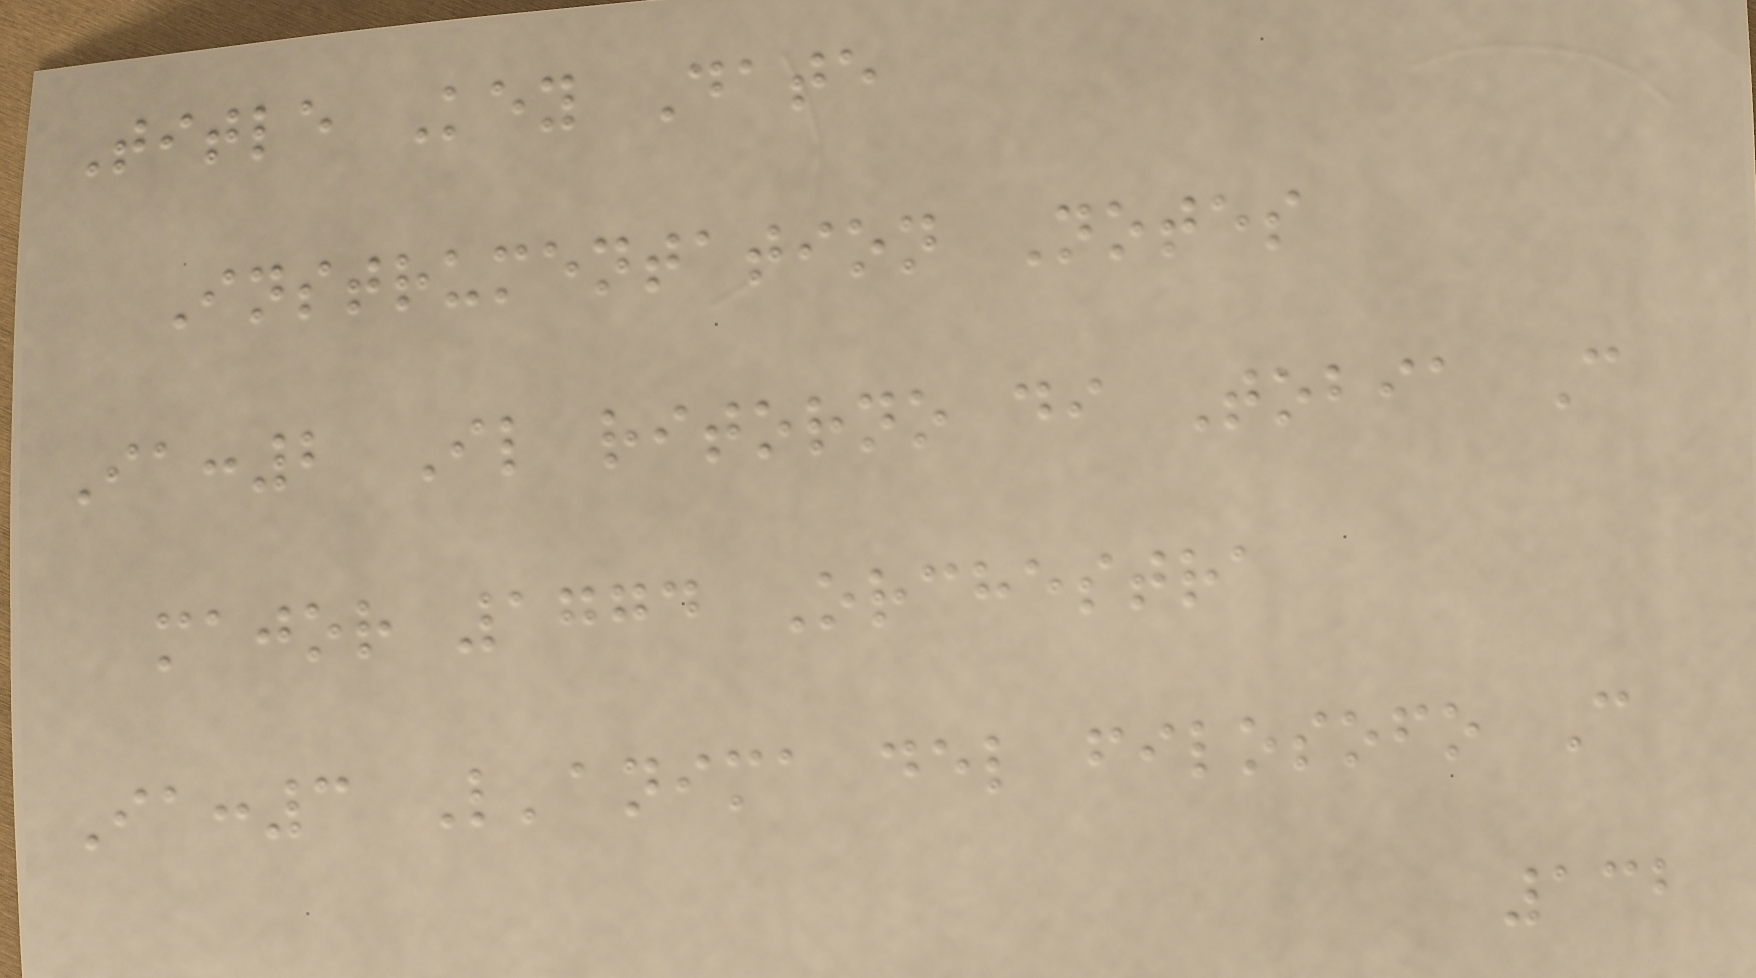Title Key Date
Instrumentation Notes
Ia:2 Il ritorno di Tobia C
major 1774 Orchestra
Ia:3 L'anima del filosofo C
132
